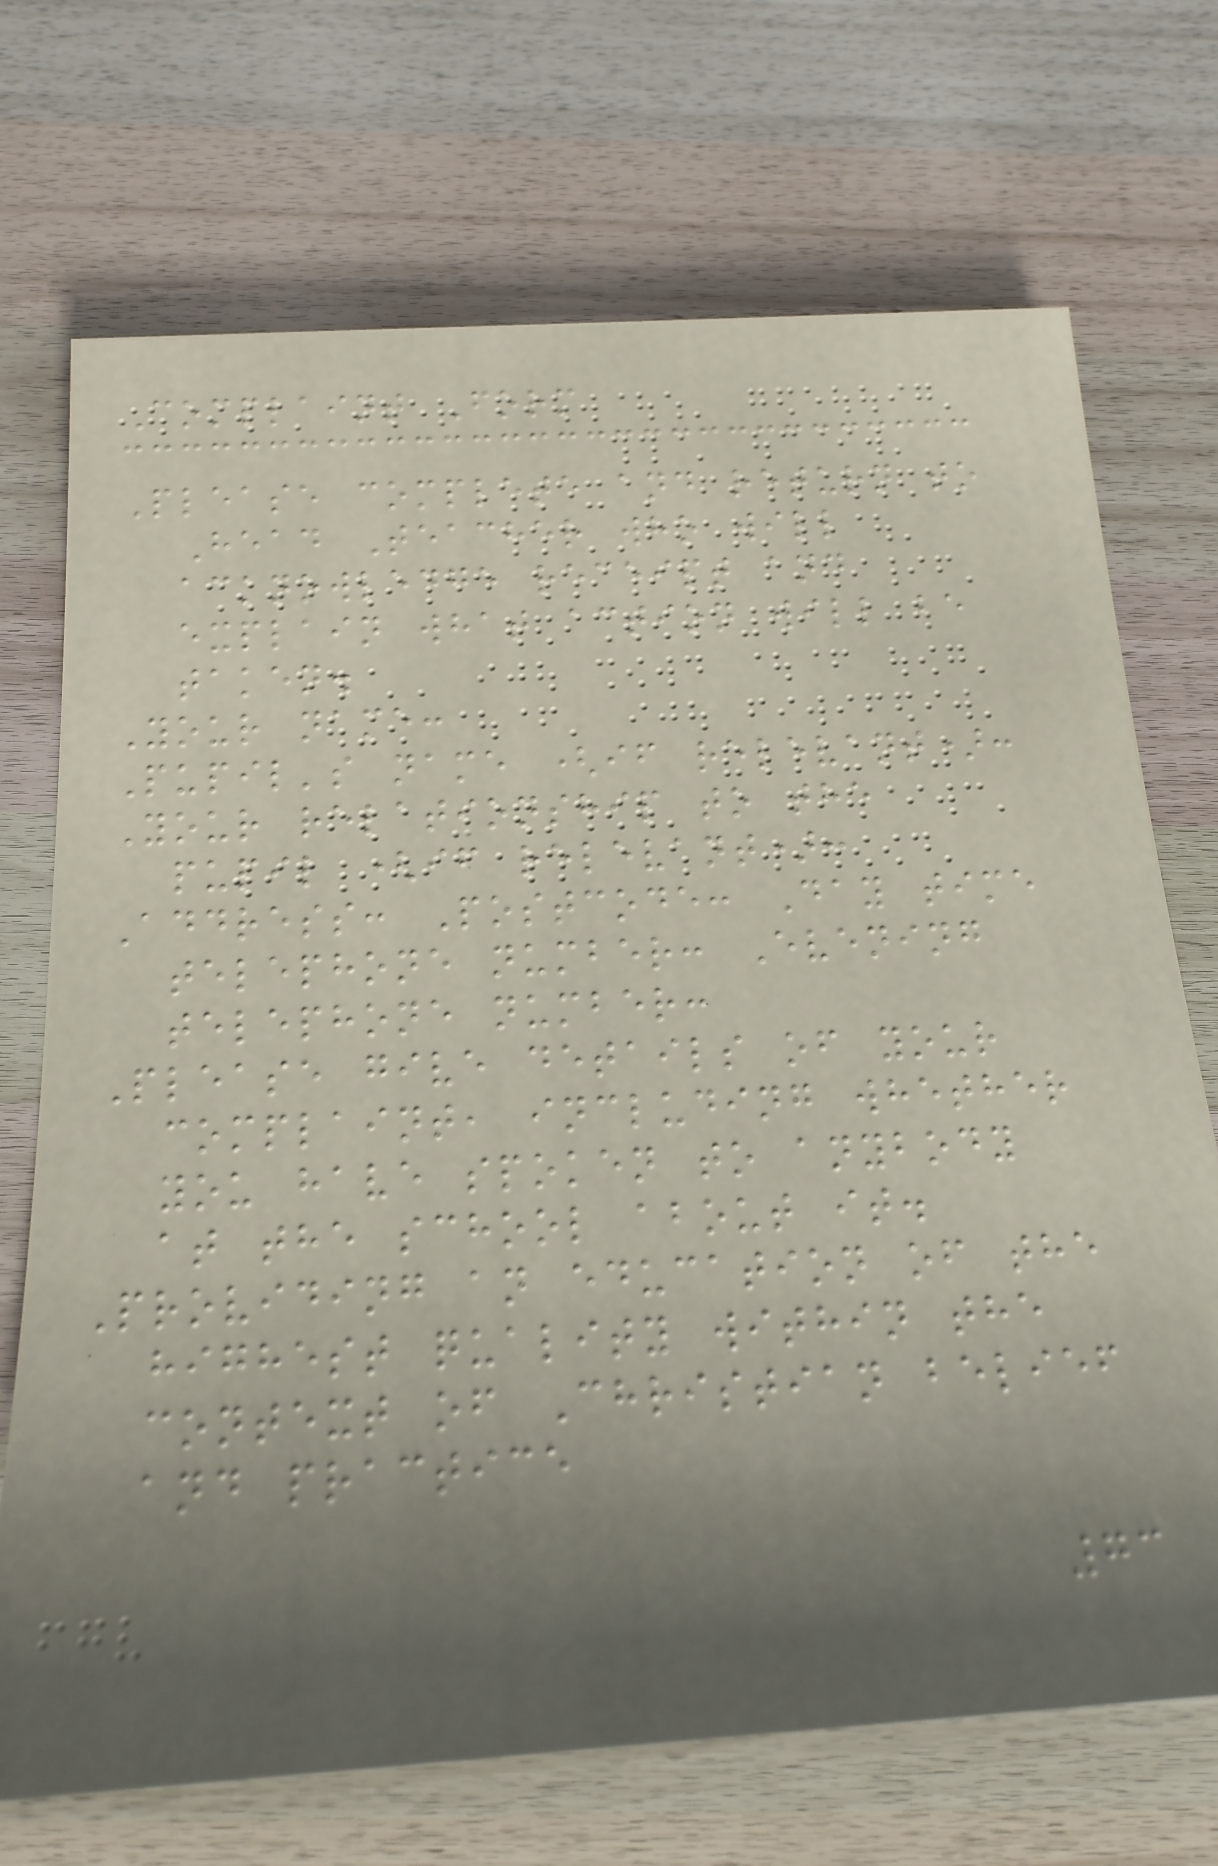Complaint Form
Please complete and return to
Head Teacher who will
acknowledge receipt and
explain what action will be
taken.
Your name:
Pupil's name (if relevant):
Your relationship to the
pupil (if relevant):
Address: Postcode: Day time
telephone number: Evening
telephone number:
Please give details of your
complaint, including whether
you have spoken to anybody
at the school about it.
Providing an education of the
highest quality within the
context of Christian belief
and practice
73
